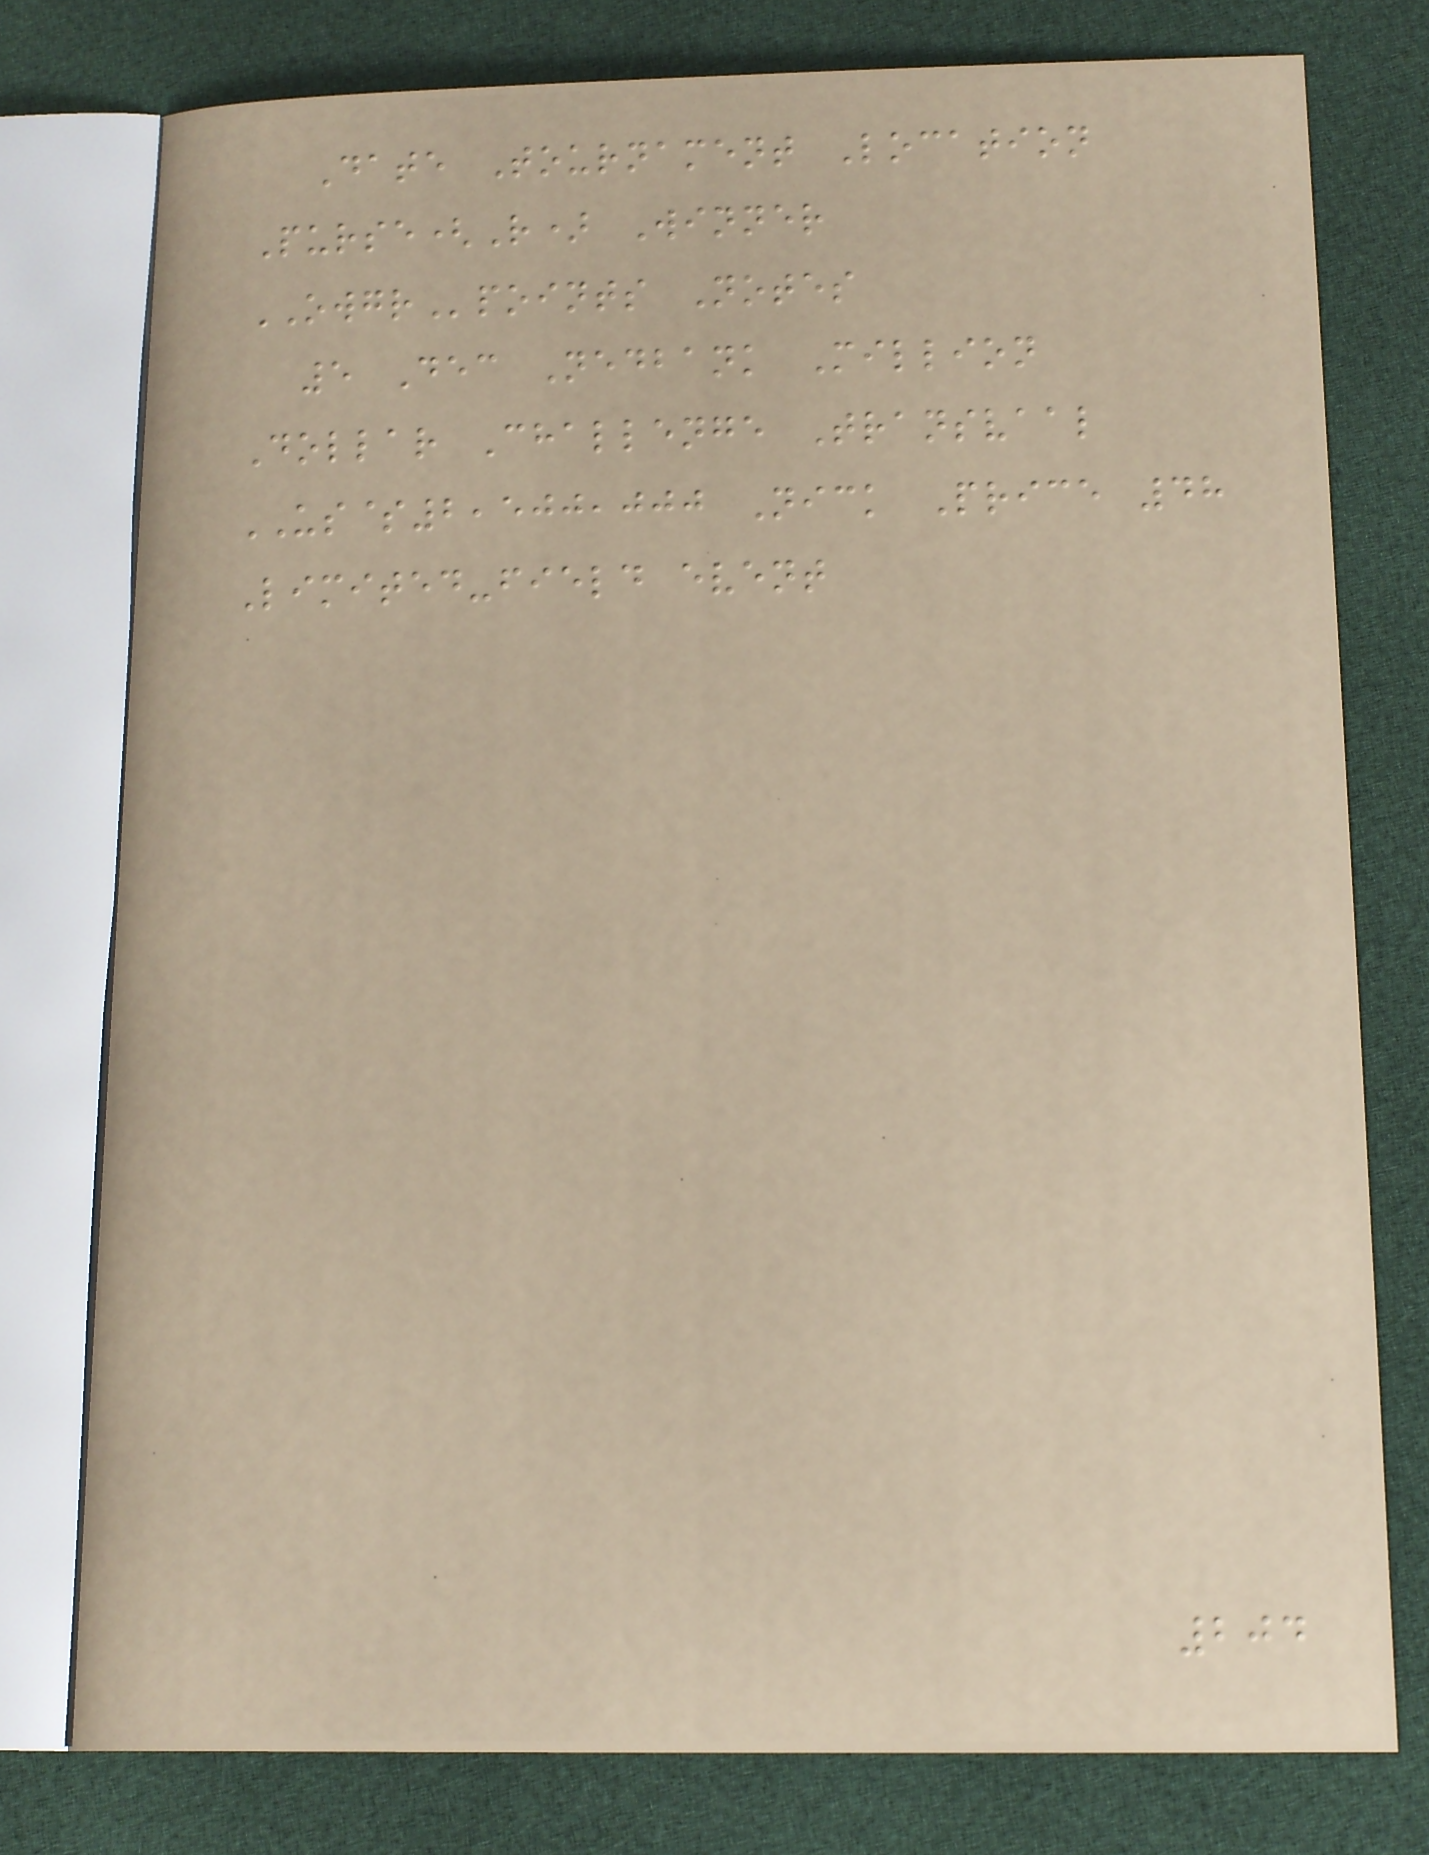Date Tournament Location
Purse(R) Winner
OWGRpoints Notes
5 Dec Nedbank Million
Dollar Challenge Transvaal
US$2,500,000 Nick Price 48
Limited-field event
204
